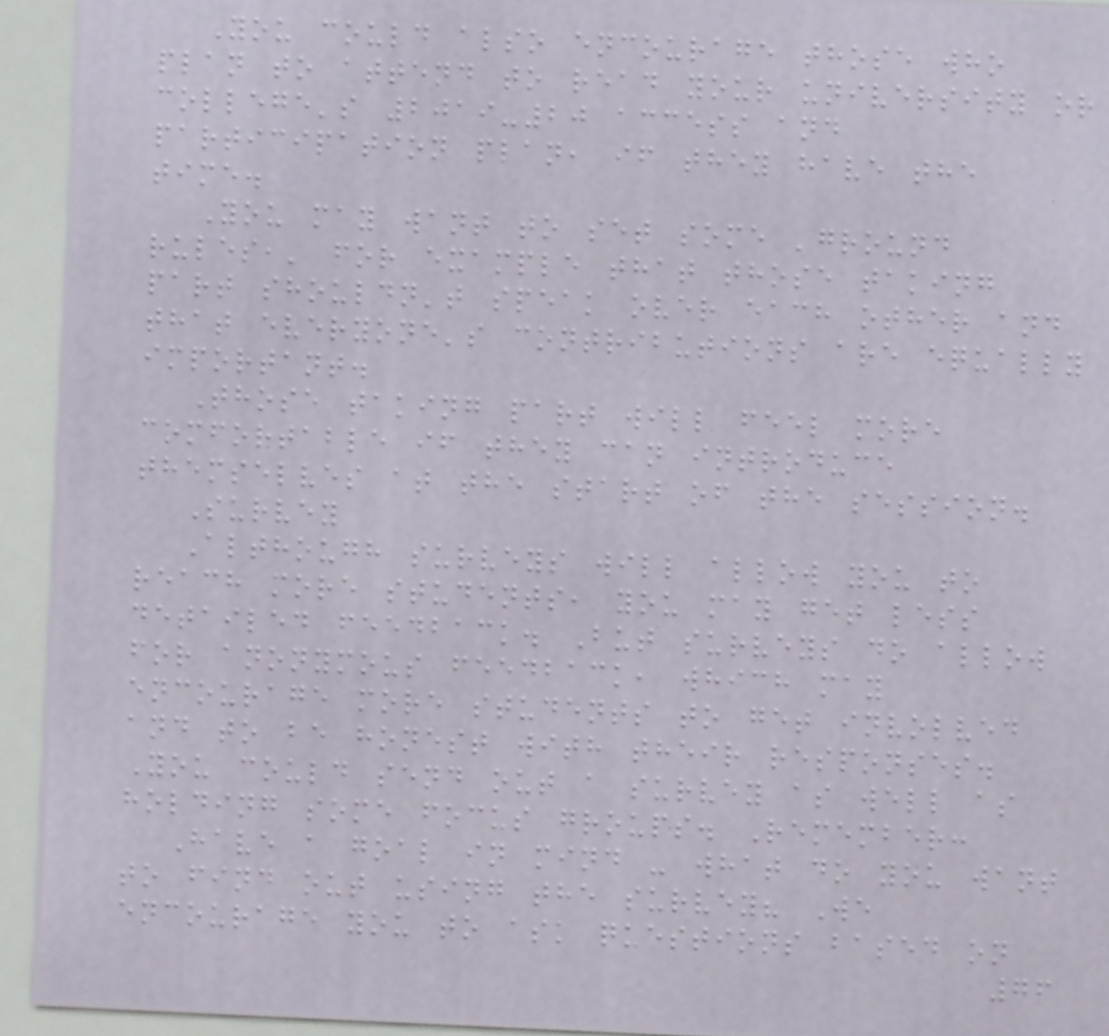You could also encourage those who
plan to attend to read your university or
college's 2019-20 access and
participation plan, if they have the
time.
You may want to set some 'ground
rules,' for example that those taking
part shouldn't speak over each other and
that everyone's contributions are equally
important.
Those taking part will feel more
comfortable if they can introduce
themselves at the start of the session.
Survey
Although surveys will allow you to
reach more students, you may get less
detailed feedback. But surveys do allow
for anonymous feedback, which may
encourage more students to get involved
and to be honest with their responses.
You could send out a survey as well as
holding some focus groups. Remember:
Have a goal in mind - what do you want
to find out using the survey? We
encourage you to ask questions based on
76
